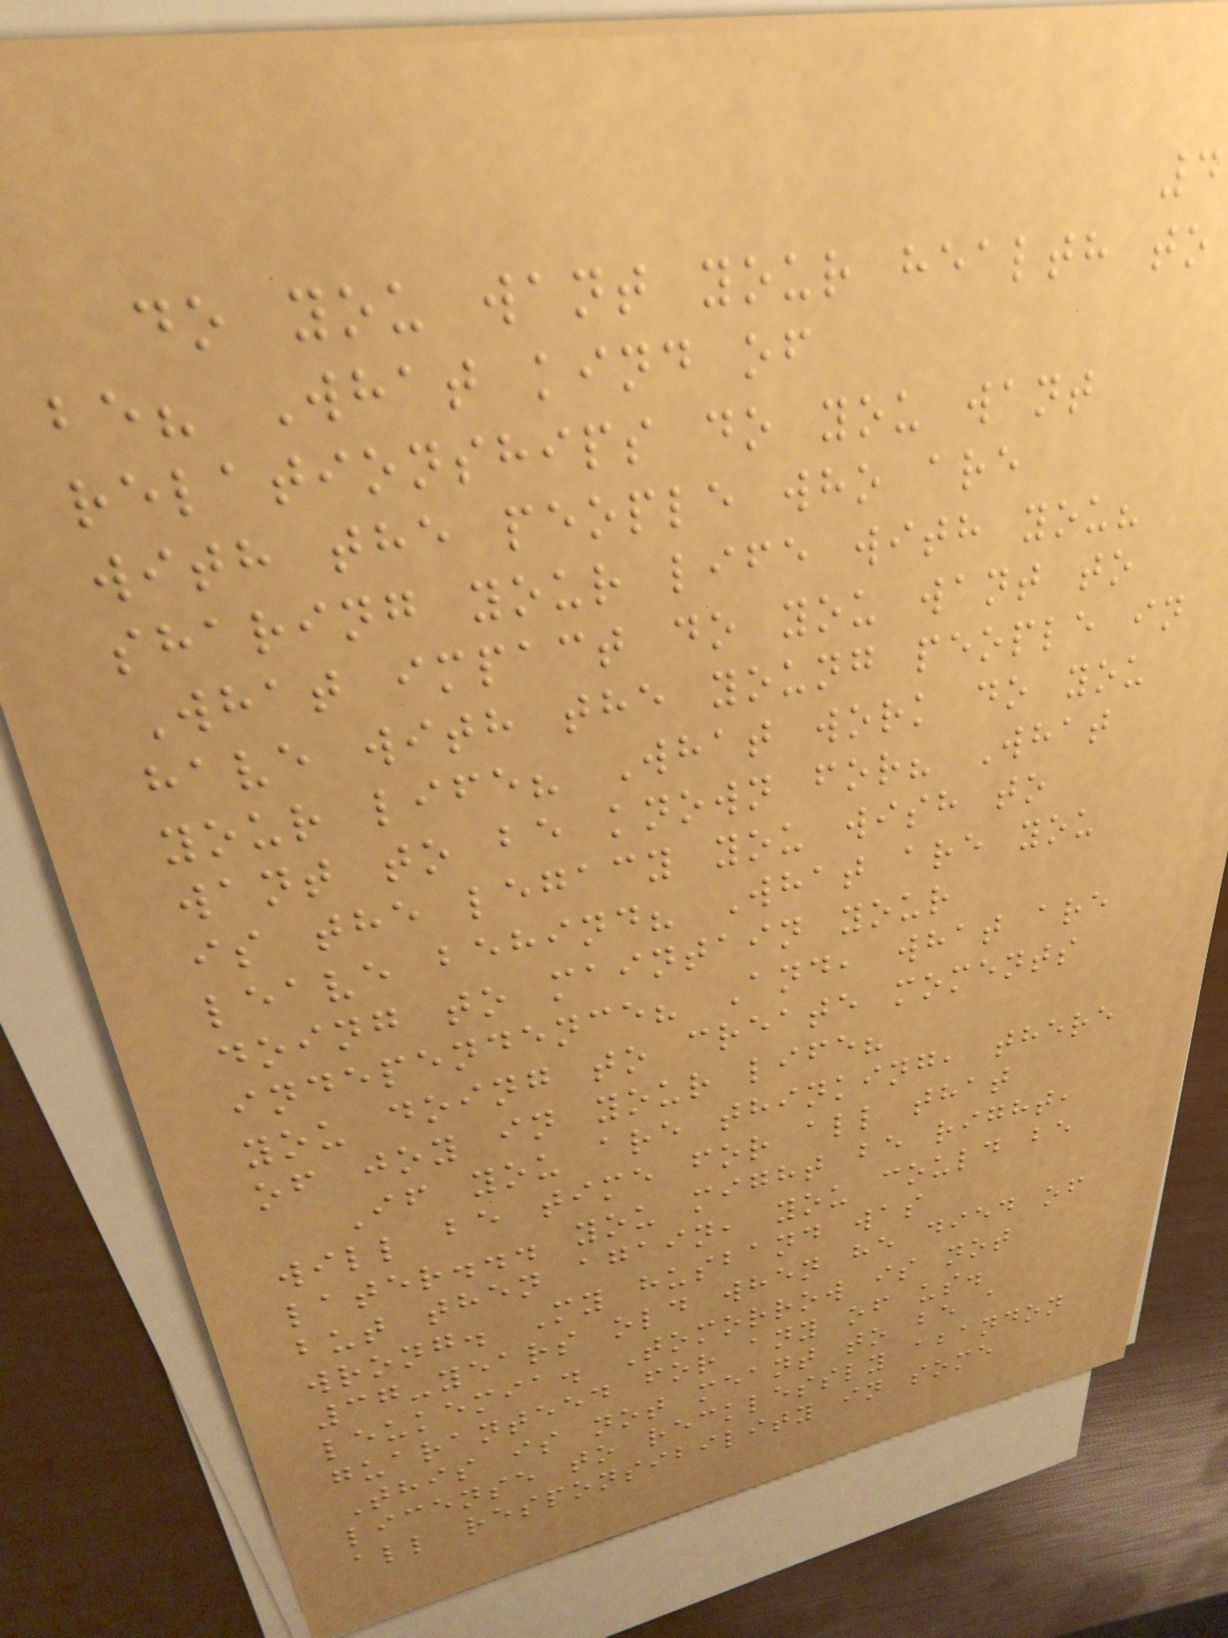do you want your health to
be? What kind of
relationships do you want
with the people who are
sharing your life with you?
What impact do you want to
have with the young people in
your life? What work do you
want to be known for? What
is the legacy you wish to
leave behind? What are you
doing to maintain your
independence? And, what are
you doing to create moments
of joy in your life?
If you are thinking, there
will be time for all that
later... you might be right,
but then again, you could be
wrong. My husband was
37-years old when he died of
leukemia. Tomorrow is not
guaranteed for any of us.
This is not meant to be a
license to recklessly abandon
all responsibility in some
